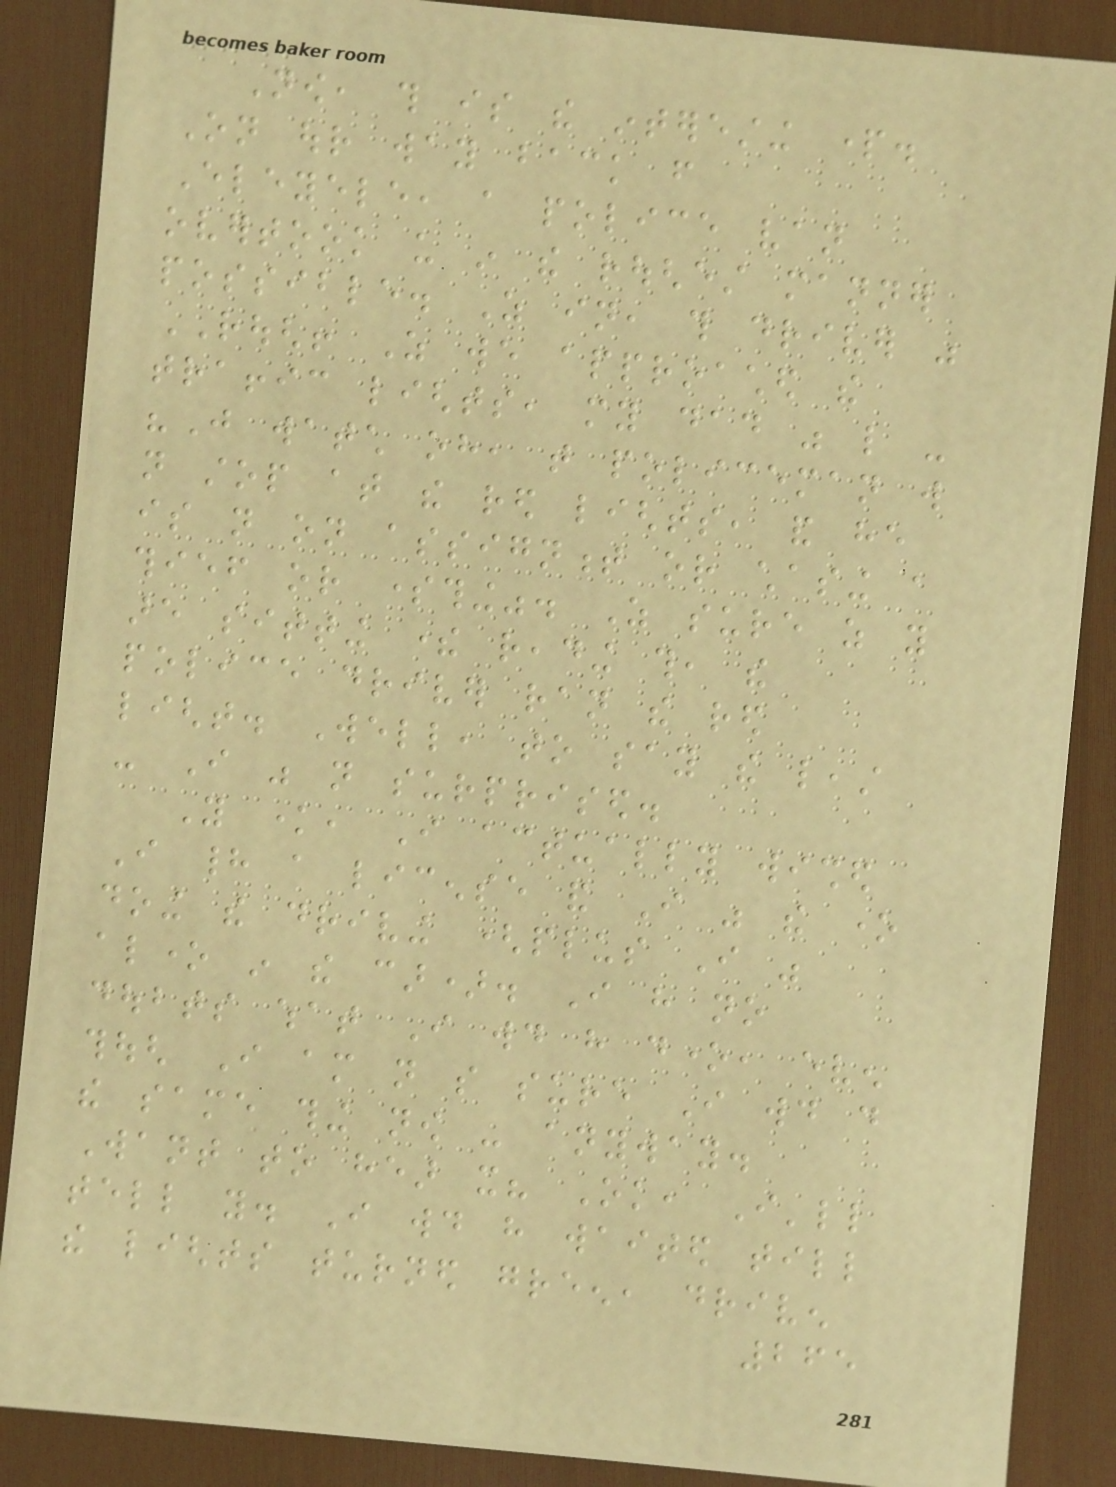Now, this is the interesting part.
On our way back from
Eleyele, a police van
overtook us in the roughest manner
possible. As in, this driver was
ROUGH! As we approached the
traffic lights, my dad was like -
"Just watch oh, that policeman will
not stop at the red lights, and he
is not on assignment or chasing a
thief or something". As sure as you
are sitting there reading this, the
police driver ran the red
light. Well, to say the least
- I was not surprised.
You know, I actually wished
I had a license and I was the one
doing the driving (plus I was
alone in the car). I have no
doubts what I would have done, even
though I am not so sure I would do
the same thing now - anyway.
Want to hear it? Ok, I'll
tell you. I would have waited till
the lights turned green, driven
265
